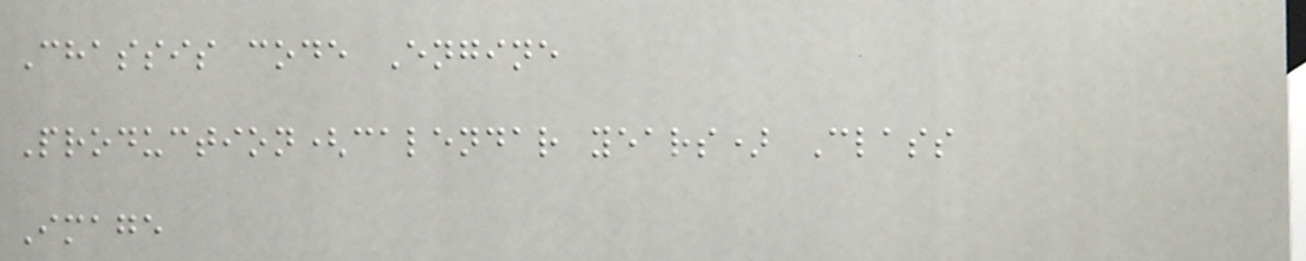Chassis code Engine
Production(calendar years) Class
Image
